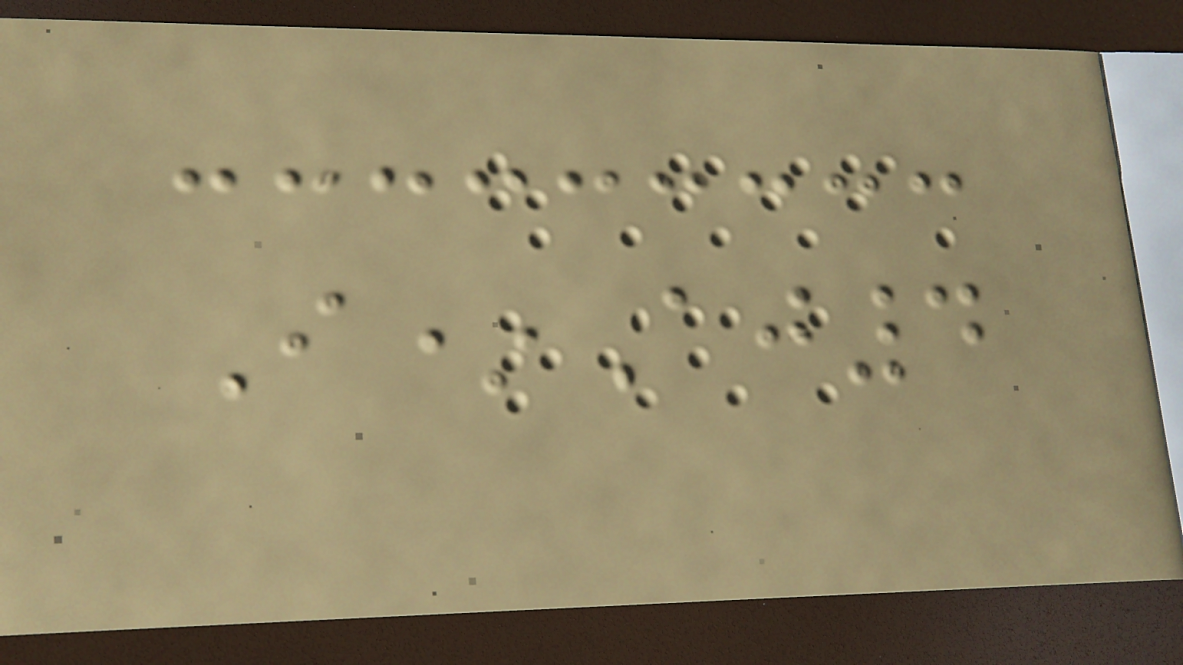I*Aj4
